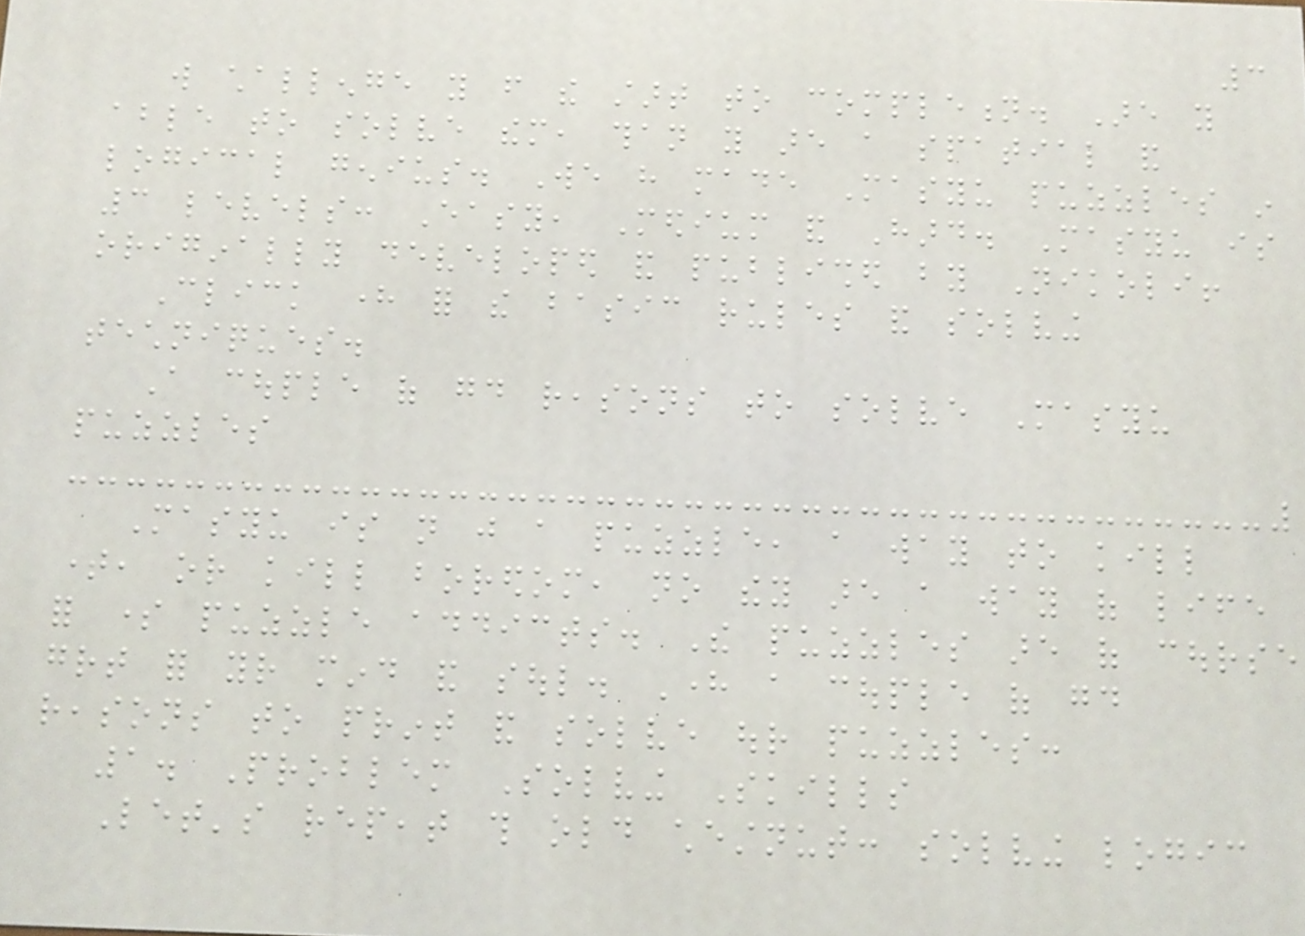3
will challenge you from the start to completion. Are you
able to solve them, than you are a spatial and
logical genius. We have made Masyu puzzles in
3 levels: Easy, Medium and Hard. Masyu is
originally developed and published by Nikoli!
Click here for the basic rules and solving
techniques.
A couple of good reasons to solve Masyu
puzzles
Masyu is not just a puzzle, a way to kill
time, or kill boredom, no they are a way of life
for some puzzle addicts. The puzzles are of course
great for your mind and soul. Here a couple of good
reasons to print and solve our puzzles:
1. Problem Solving Skills
Let's repeat this old chestnut: solving logic
